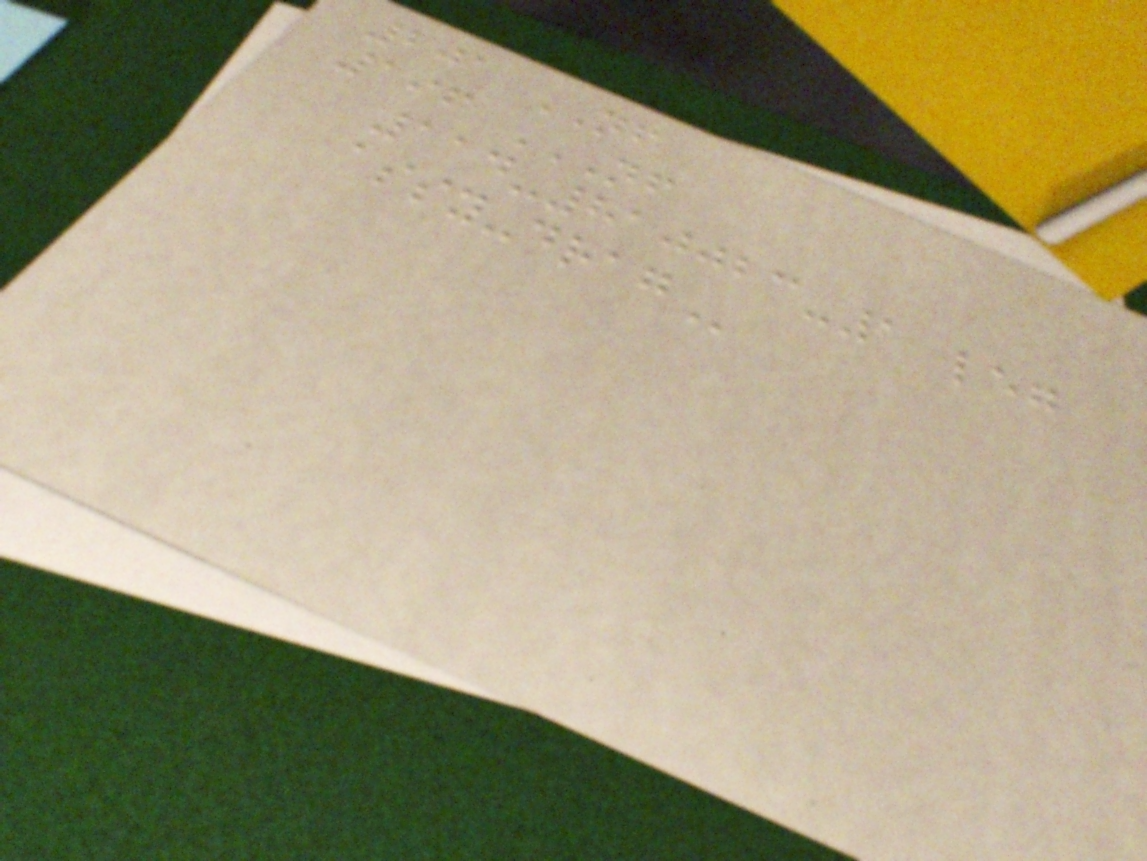201 NF
196 NF
114-810023-1 LEG
ASSY-DRAG
